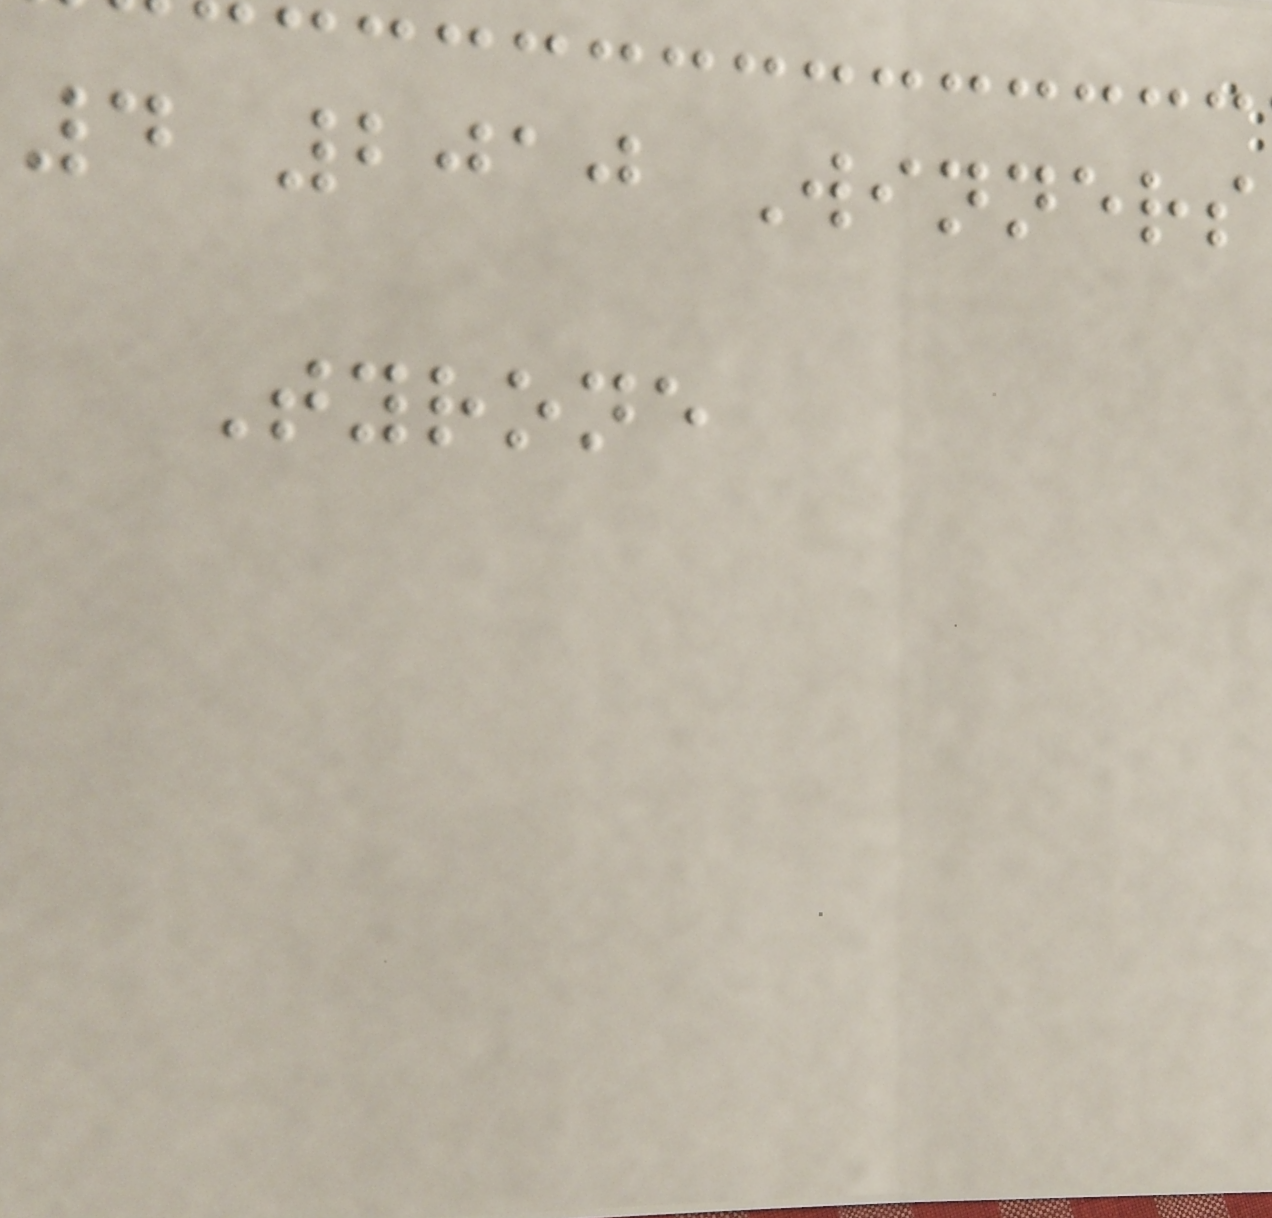4 2010 Winners
Tyrone
